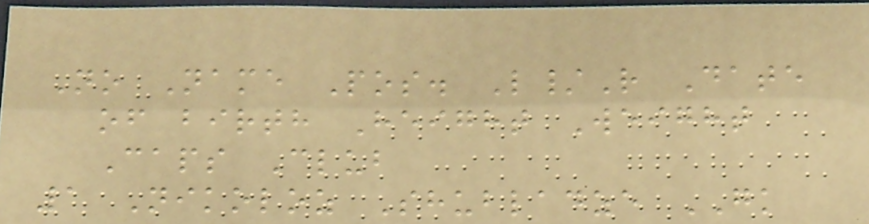No Name Pos. L/R Date
of birth Height Weight
Caps Club
1 Nikoloz Shubladze GK
